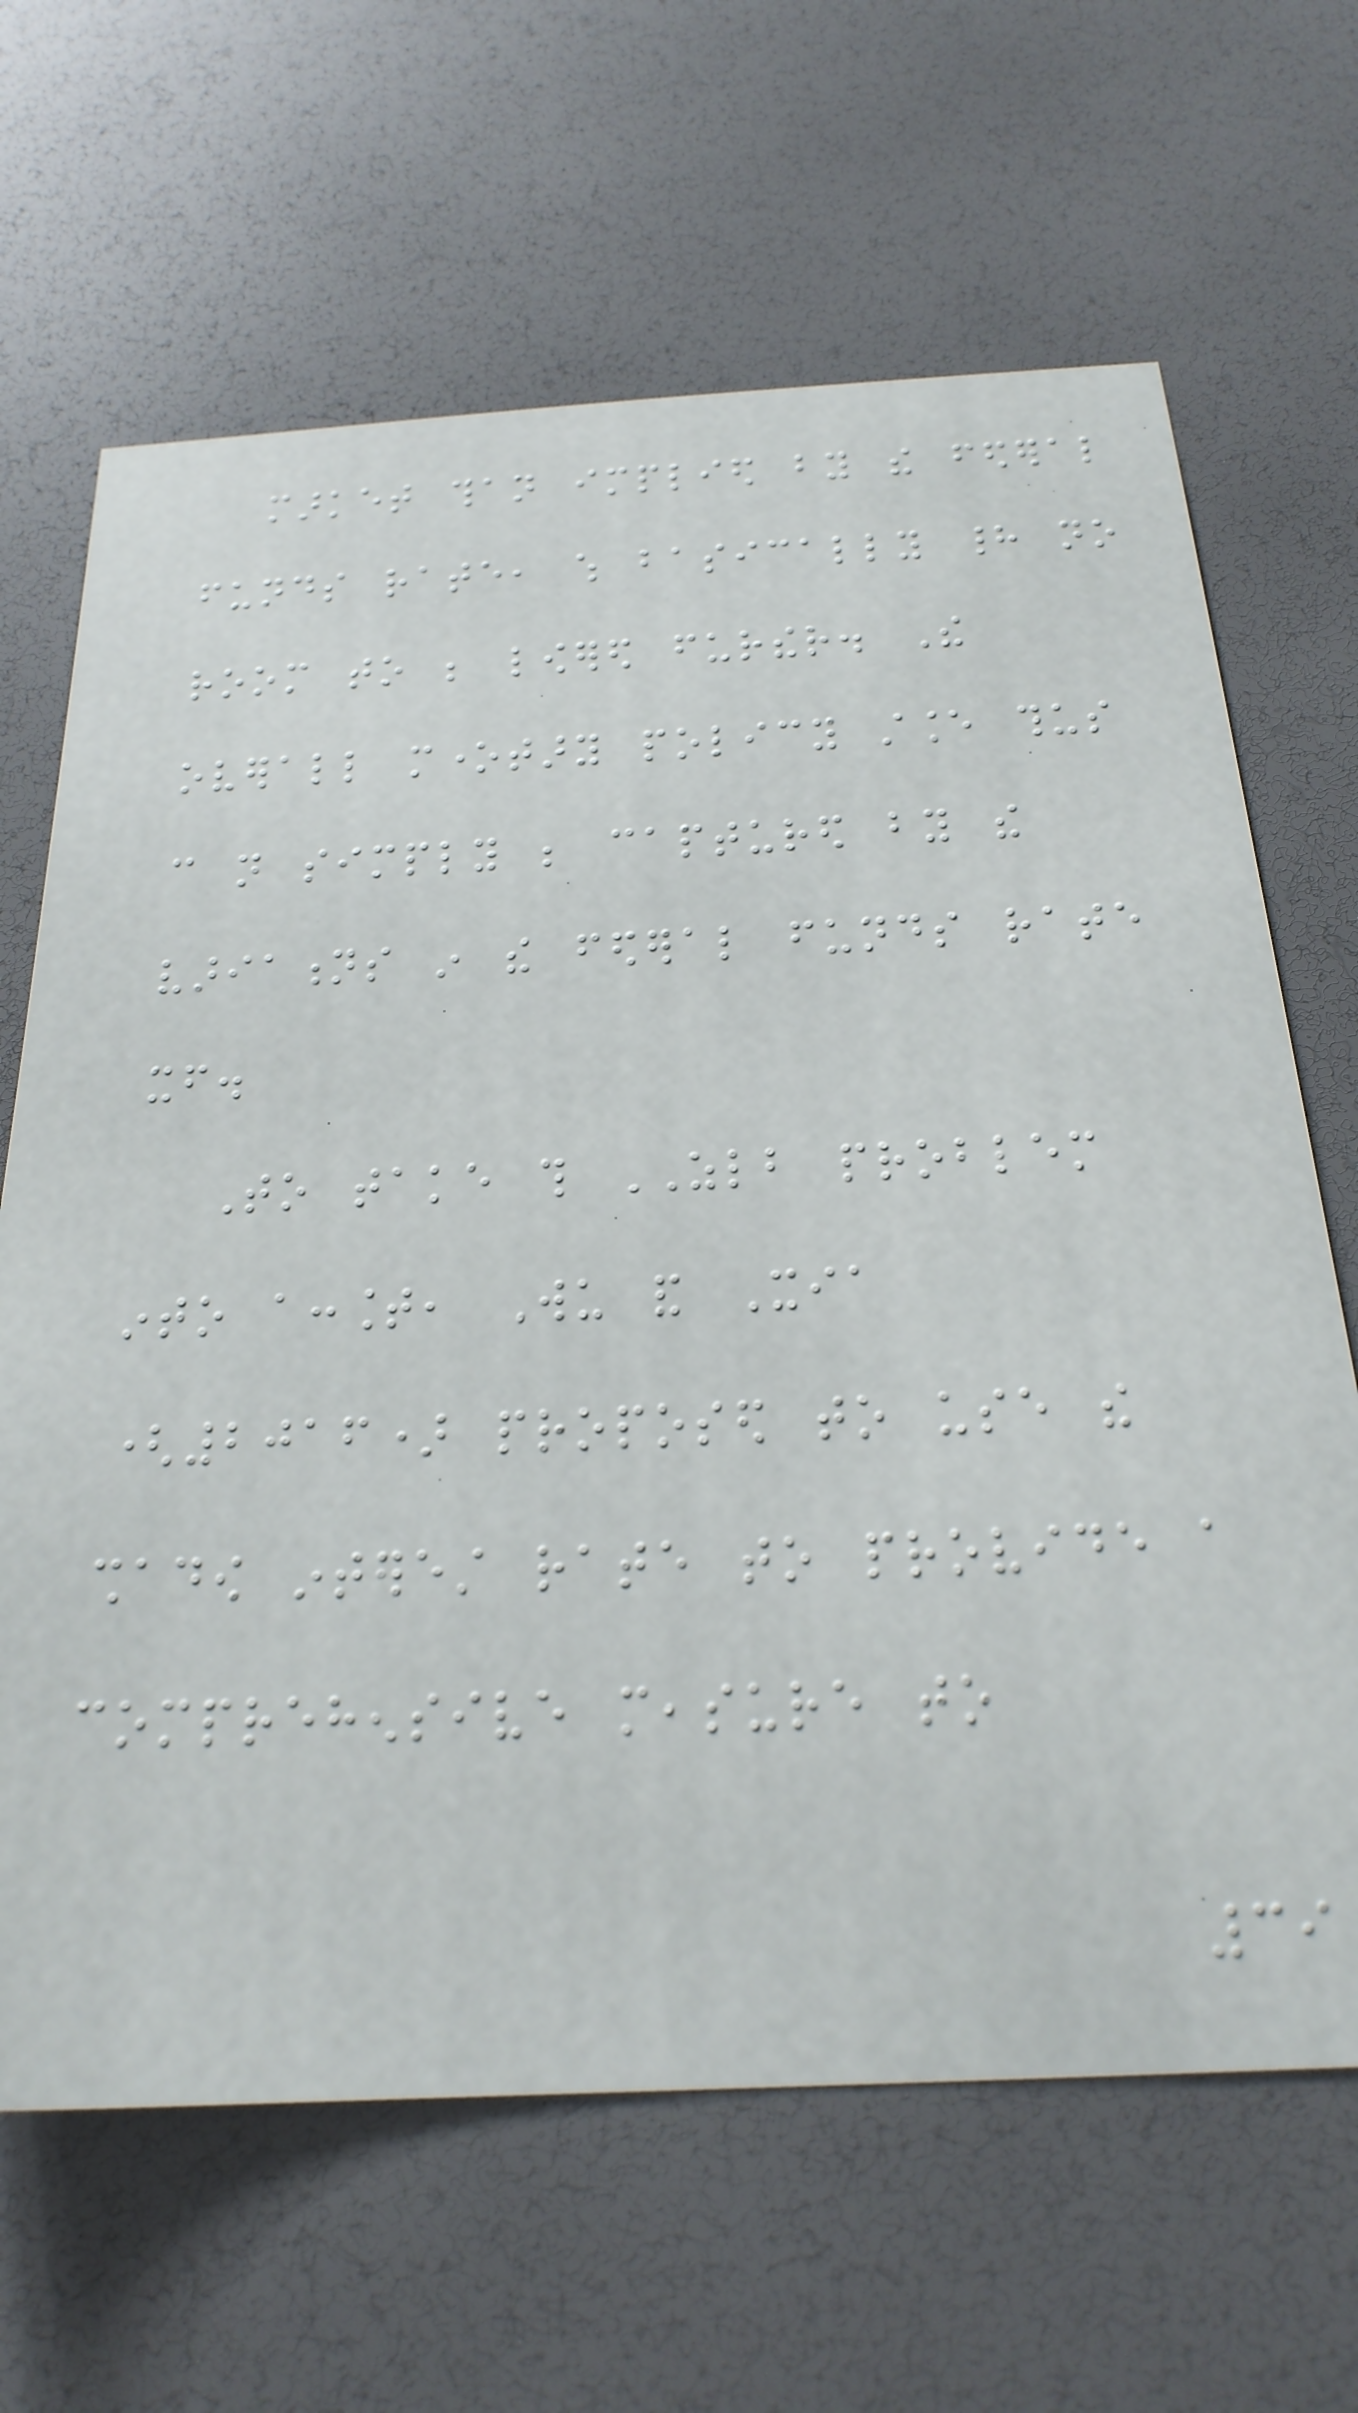market than implied by the federal
funds rate, which basically had no
room to be lowered further. The
overall monetary policy stance thus
can not simply be captured by the
variations in the federal funds rate
itself.
To take this ZLB problem
into account, Wu and Xia
(2016) proposed to use the
shadow interest rate to provide a
comprehensive measure to
39
